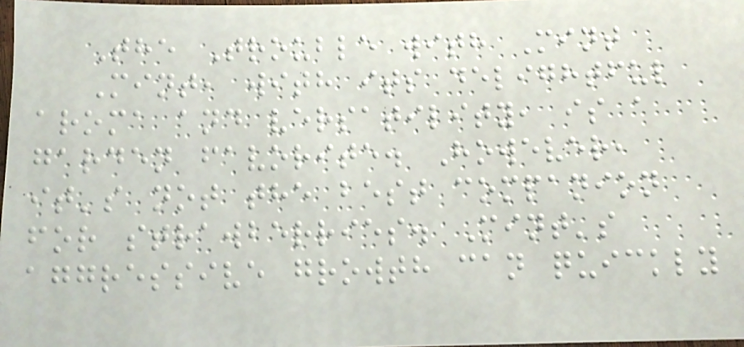The Trouble with Mint
Mint, with its delightful
aroma and versatility, is a
garden favorite. However,
it's not the best companion
for strawberries. Mint's
aggressive growth can quickly
